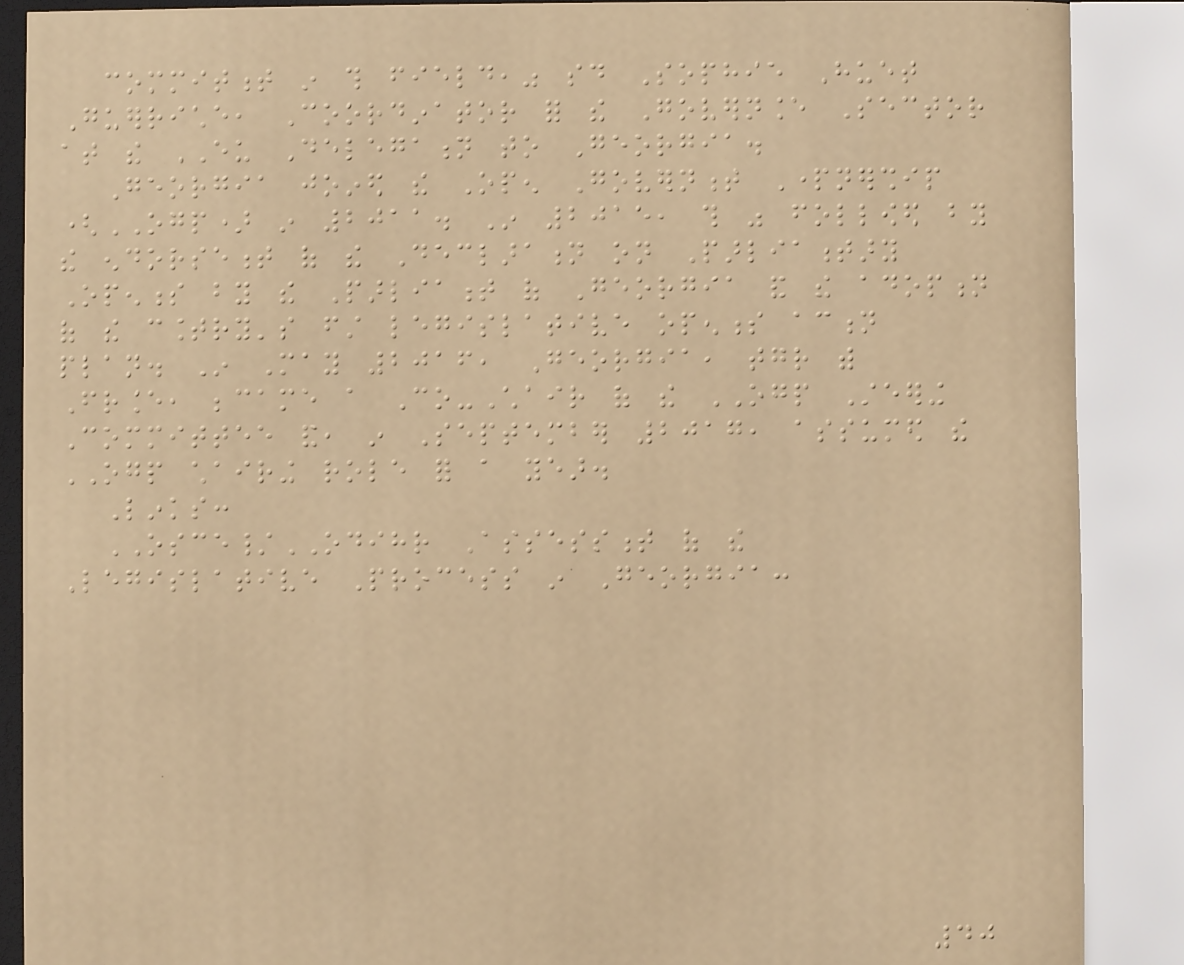commitment in this field," said Sophie Huet
Guerriche, Coordinator for the Governance Sector
at the EU Delegation to Georgia.
Georgia joined the Open Government Partnership
(OGP) in 2011. In 2015, this was followed by
the endorsement of the Declaration on Parliamentary
Openness by the Parliament of Georgia and the adoption
of the country's first legislative openness action
plan. In May 2016, Georgia, together with
France, became a Co-Chair of the OGP Steering
Committee and, in September 2017, assumed the
OGP chairing role for a year.
Links:
OSCE/ODIHR Assessment of the
Legislative Process in Georgia:
40
